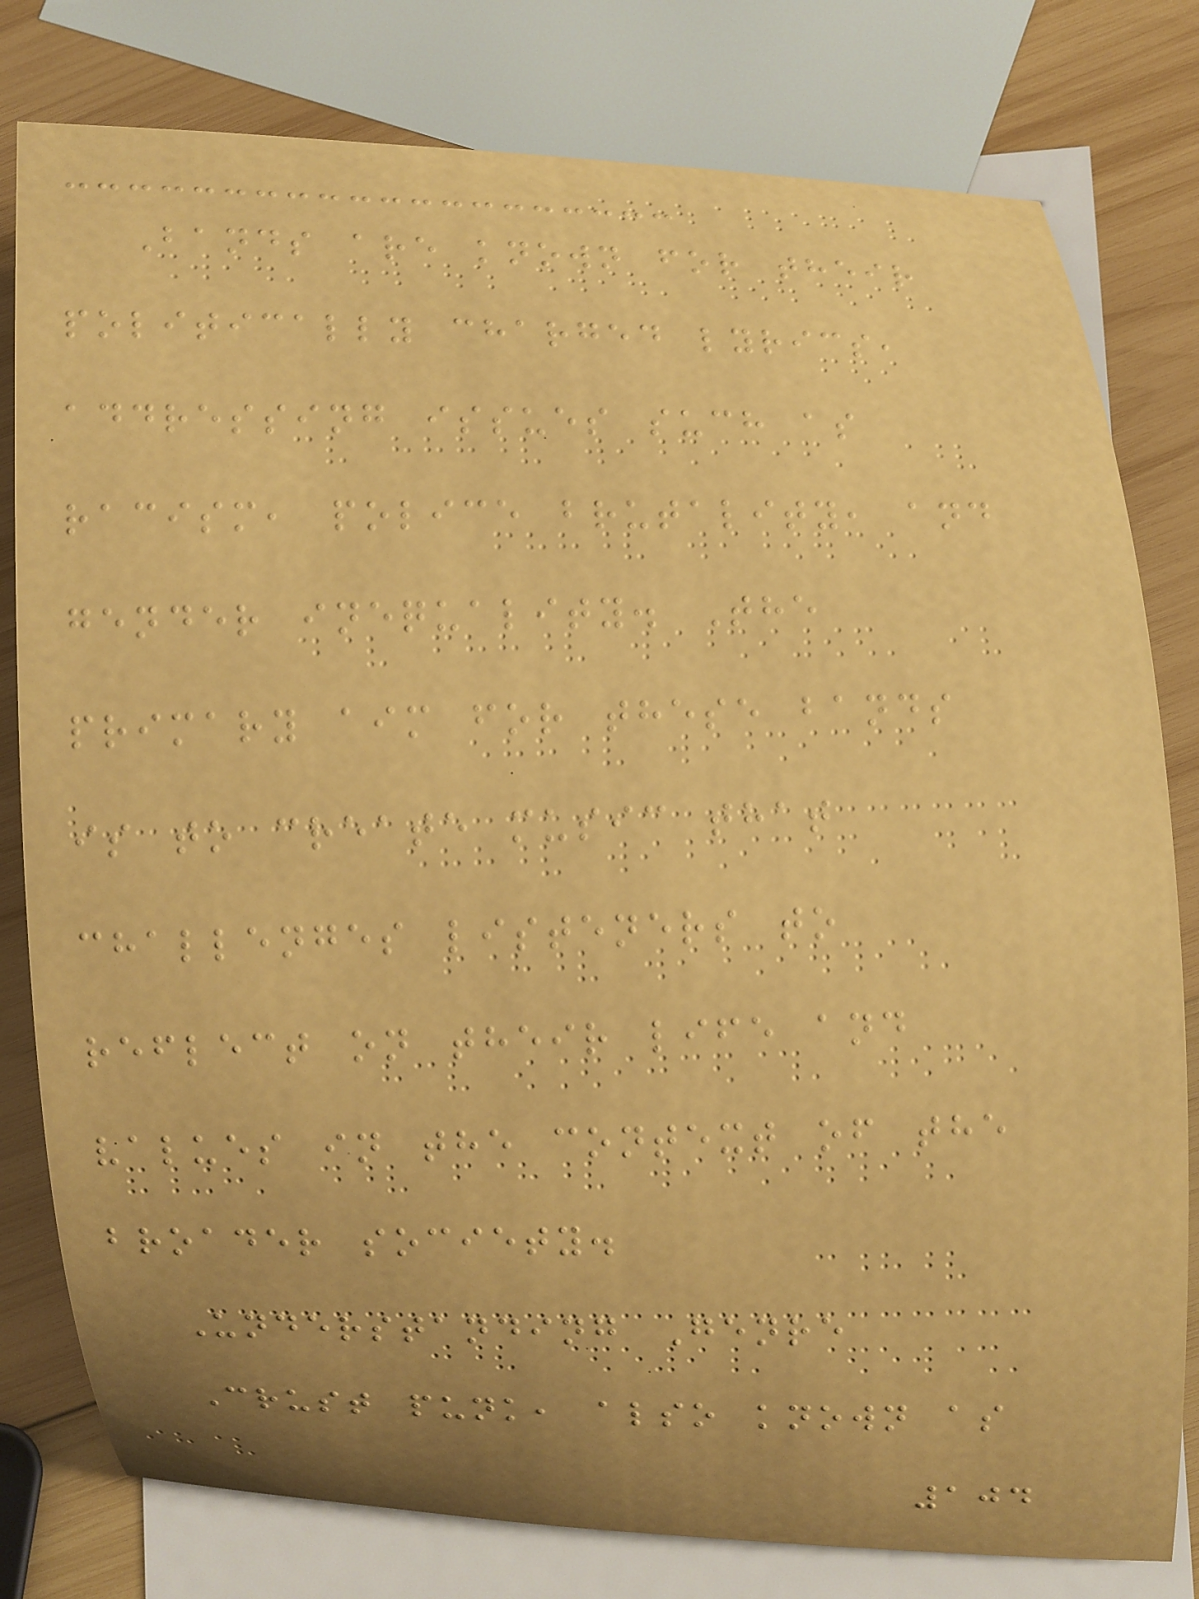Bands are known for their
politically charged lyrics,
addressing issues such as
racism, police brutality, and
gender inequality. The
primary aim for these bands
is to create music that
challenges listeners to
reflect on their life and
values in the context of the
broader society.
Understanding Genre
Crust punk, also known as
104
